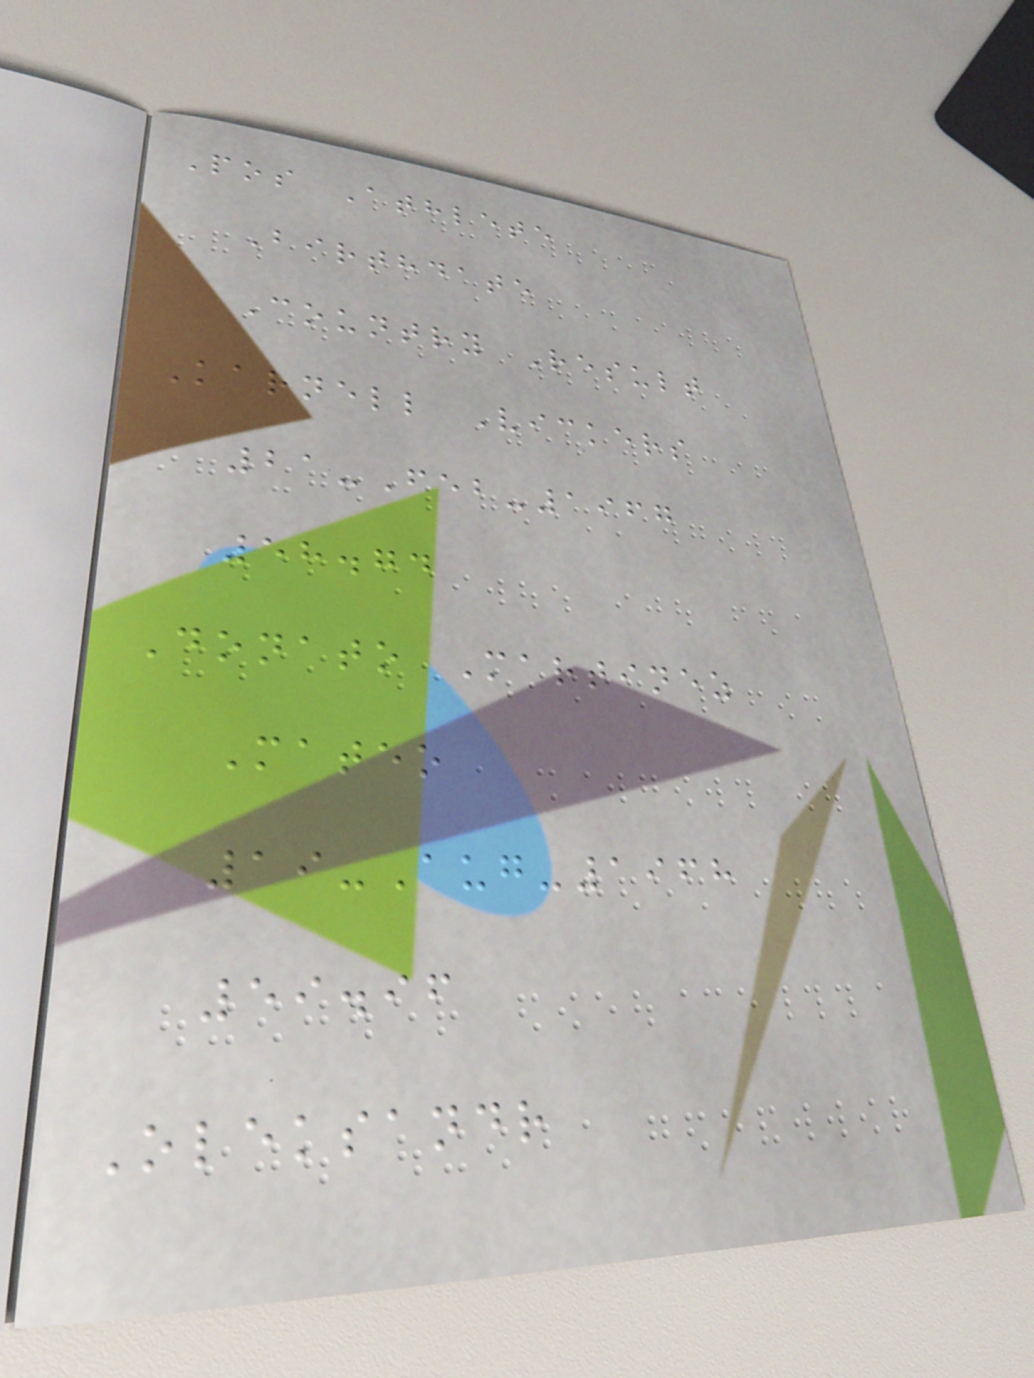Pos Athlete
Birthdate
Country Result
Karnell Vickers
21-Feb-1967
58.74
Donato Martinez
Mateo
19-Aug-1968
59.96
Oleksandr
